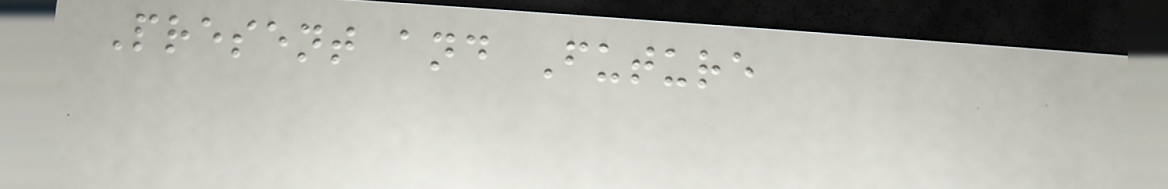Present and Future
